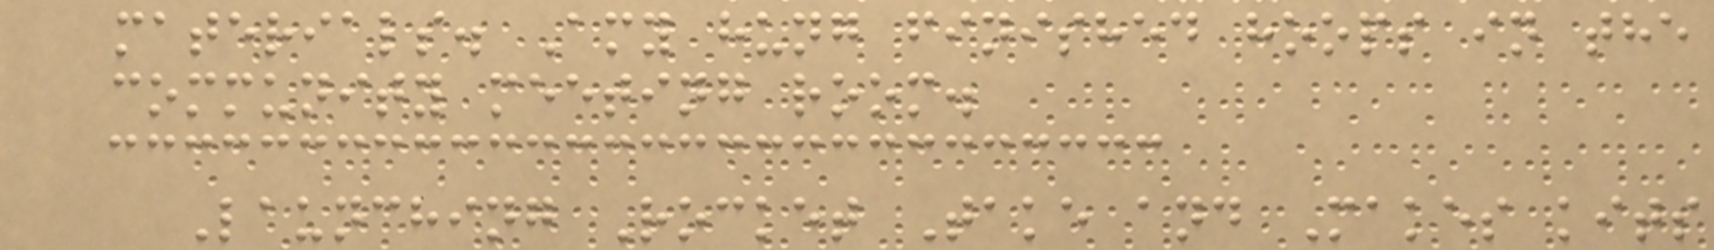materials. Amy hung finished hoops in the
community meeting room.
Launching Rocket Take and Makes kits
